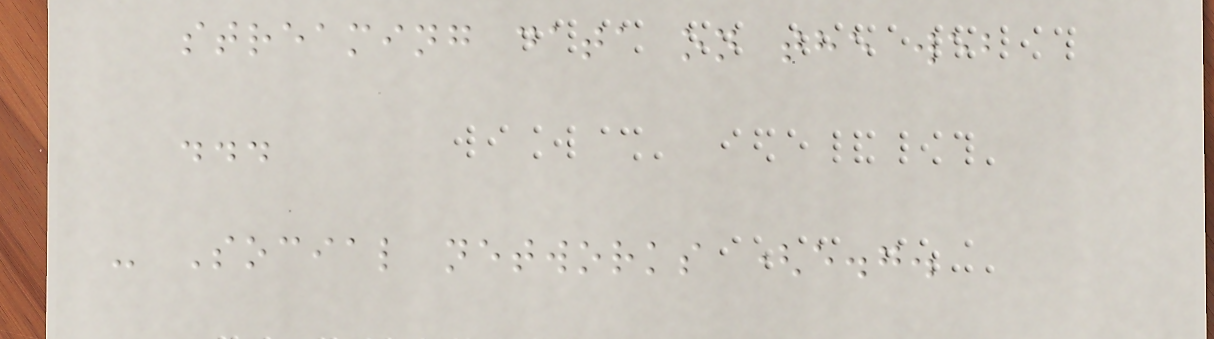streaming data on the web
...
- Social networks (e.g.
